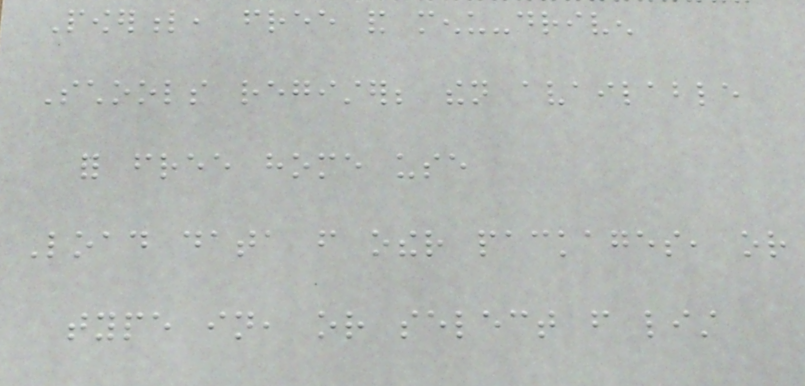Powerful, free and menu-driven
Schools register; then available
for free home use
Load data from other packages, or
type in, or select from list
